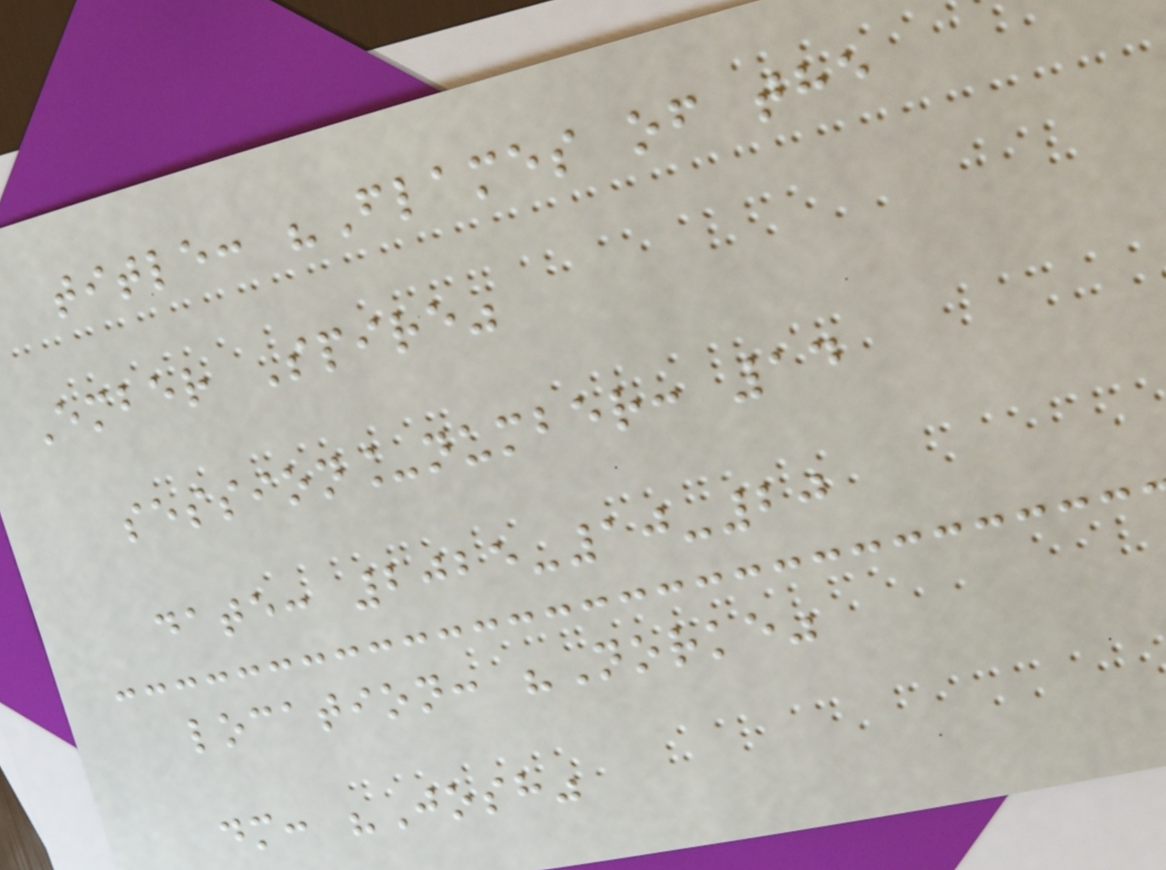title: "Flames of the
Ember Spire"
session_number: 14
date: 2025-10-20
location: "Norke"
dm: "Josh"
